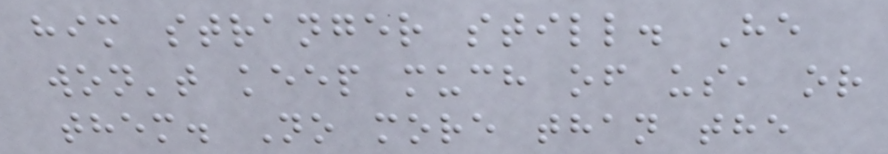him stranger still. He
won't keep much of us, or
them. No more than the
